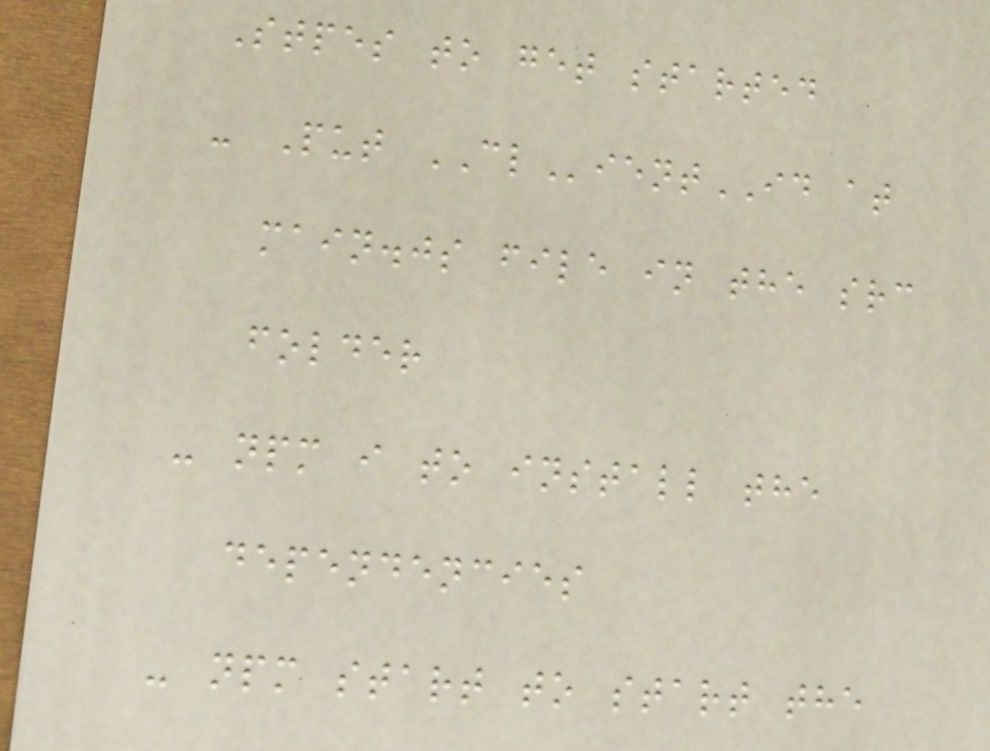Stpes to get started
- Put CLientID at
main.js file in the src
folder
- npm i to install the
dependencies
- npm start to start the
